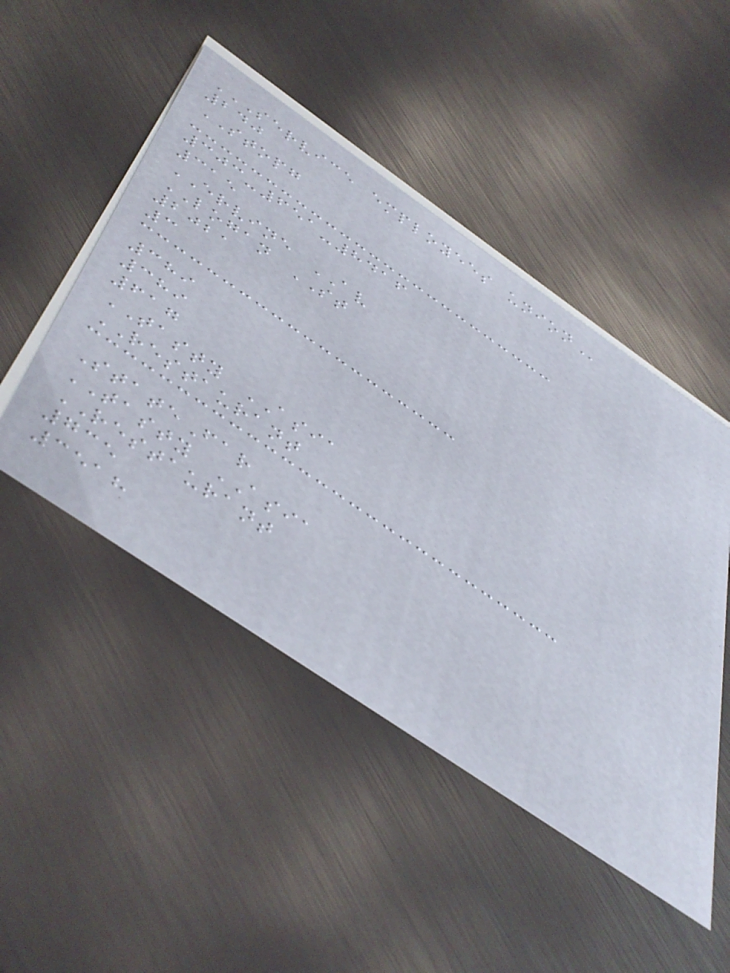SERVICE EMPLOYEES UNION
240
STOPG
303-651-8416
315
ERVINE AV
LOGAN ST
2021
3
389
389
617
TASTY ASIA
RESTAURANT
StateFar
TASTY ASIA
RESTAURANT
735
3518
